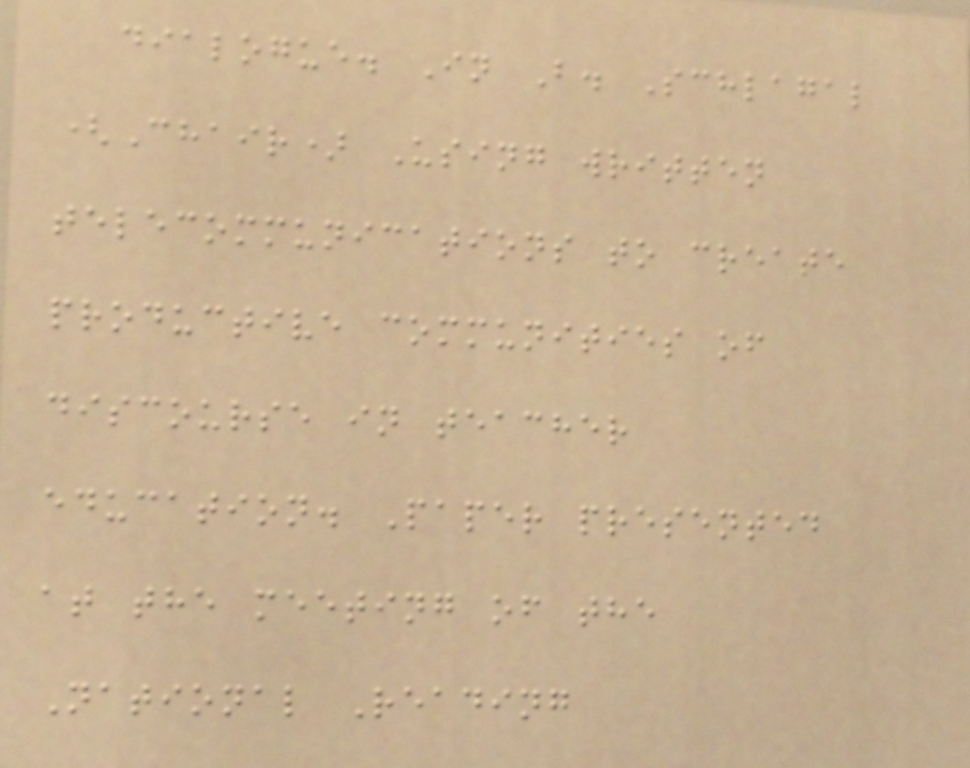dialogue. In B. Schlagal
(Chair) Using written
telecommunications to create
productive communities of
discourse in teacher
education. Paper presented
at the meeting of the
National Reading
